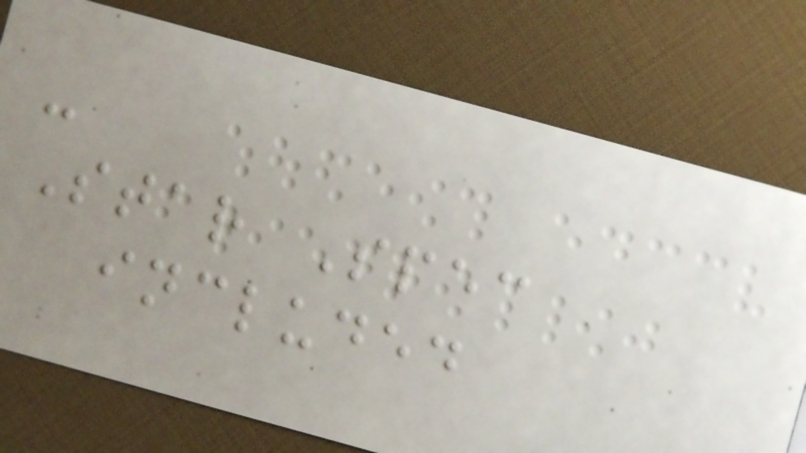-
Star Spec
included
